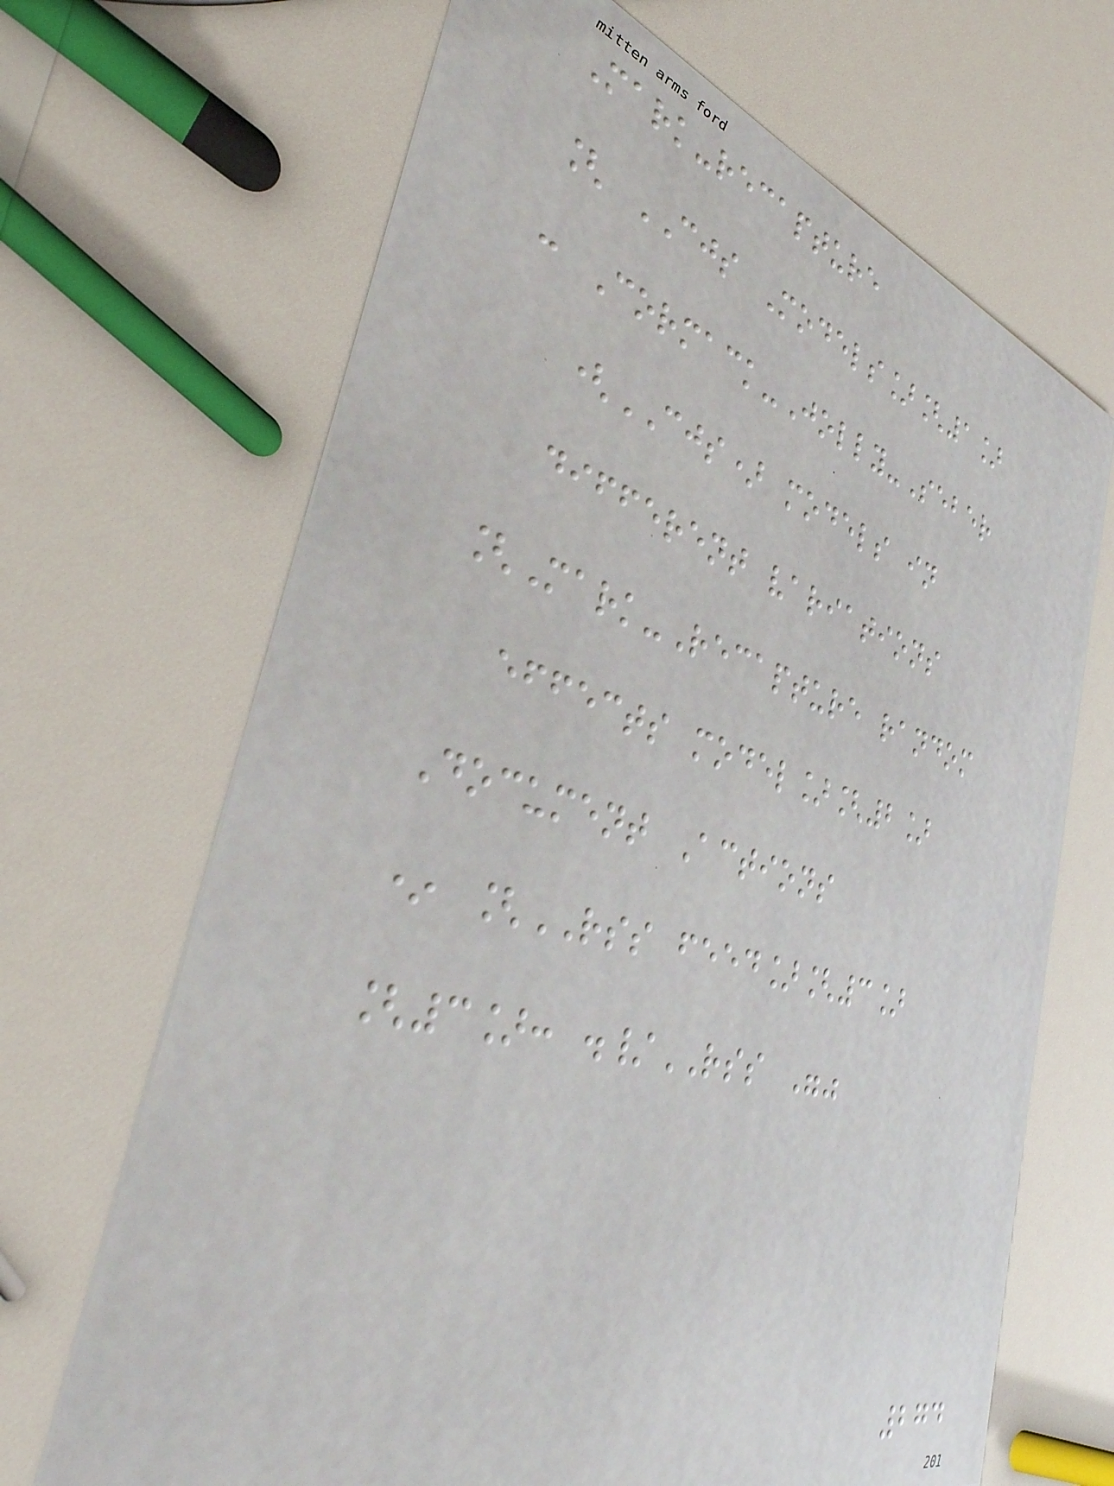Mark-recapture
[ CJS Models][1]
: Cormack-Jolly-Seber
(CJS) models in
different variations
[Mark-Recapture random
effects model][2]
Document Actions
* [RSS feed][3]
[3]: ./RSS ""
274
